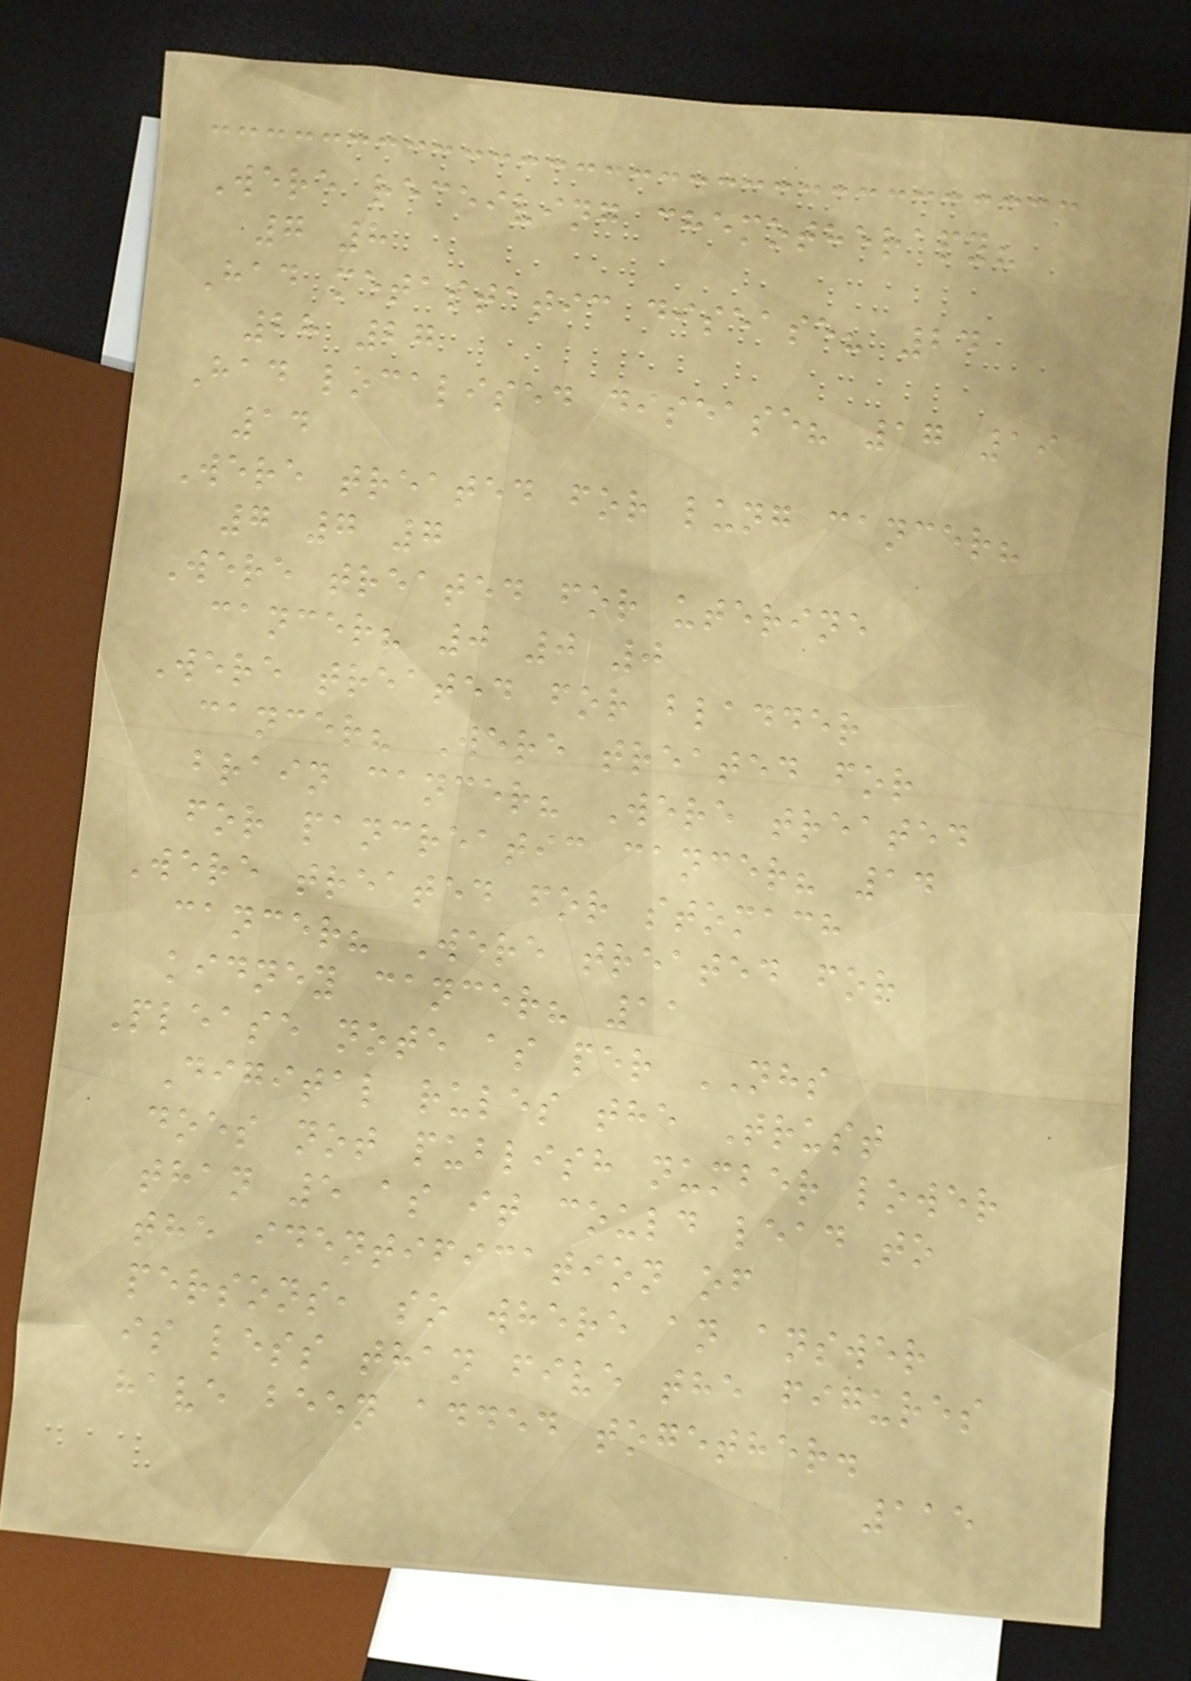Were receiving chemotherapy?
7 8
Had metastatic disease? 24
28 27
Had localised disease? 17 19
14
Were treated for lung cancer?
7 7 7
Were treated for uterine
cancer? 0 0 0
Were treated for bladder
cancer? Were treated for
brain cancer? Were treated
for pancreatic cancer? 14
Were treated for stomach
cancer? Were treated for
kidney cancer? 11
Please note as per NHS
Digital rules the Trust
does not publish number lower
than 5 as it could lead to
the identification of
persons, so where an answer
is less than five the figures
have been added together.
115
